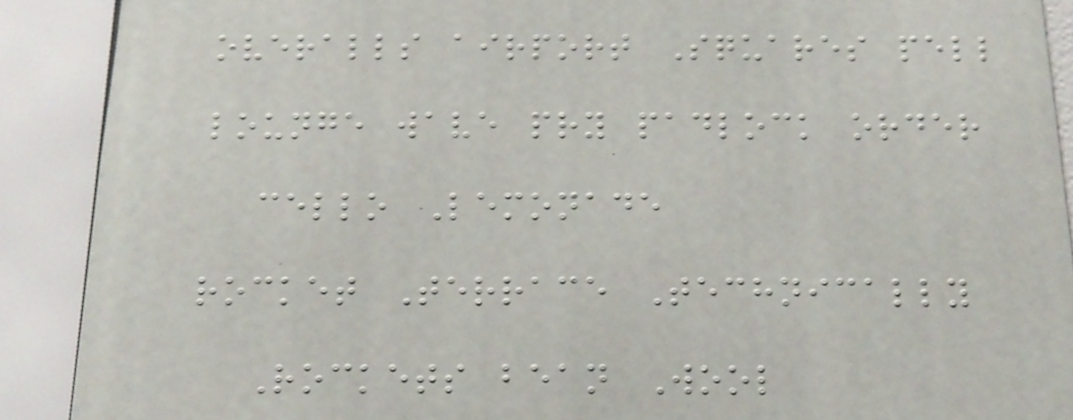overalls airport Squares pell
lounge wave pry padlock order
cello Lemonade
rocket Terrace Technically
Rockets bean Wool
